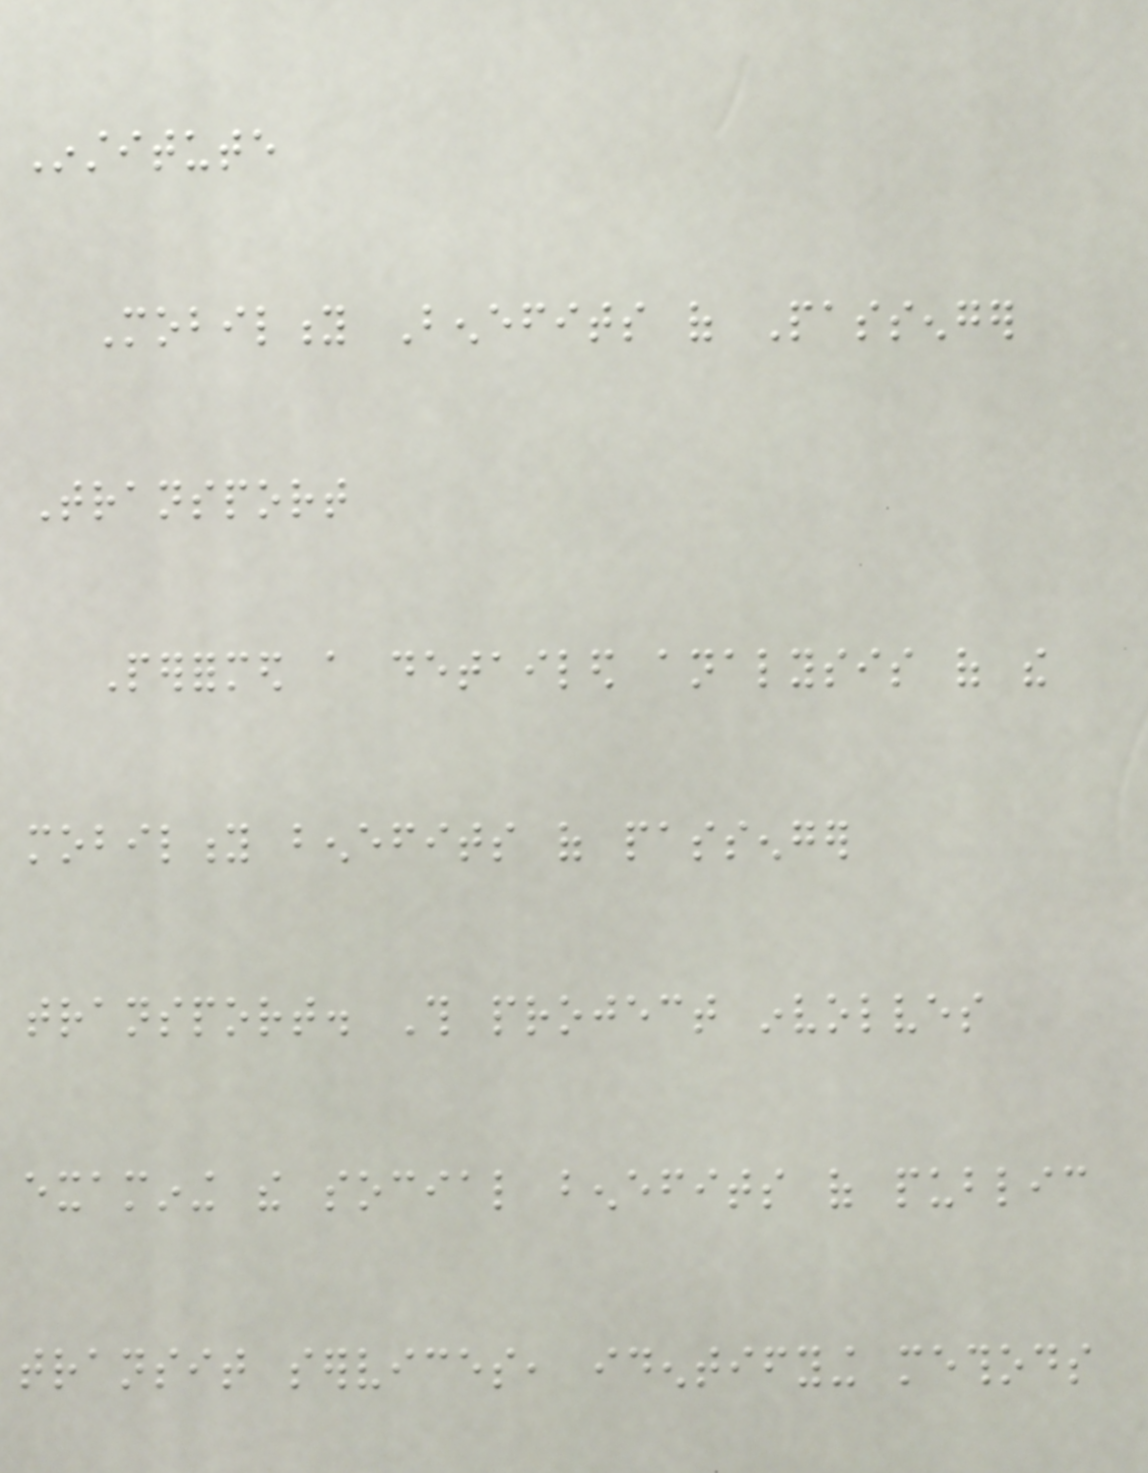Institute
Mobility Benefits of Passenger
Transport
Performed a detailed analysis of the
mobility benefits of passenger
transport. This project involves
examining the social benefits of public
transit services, identifying methods
